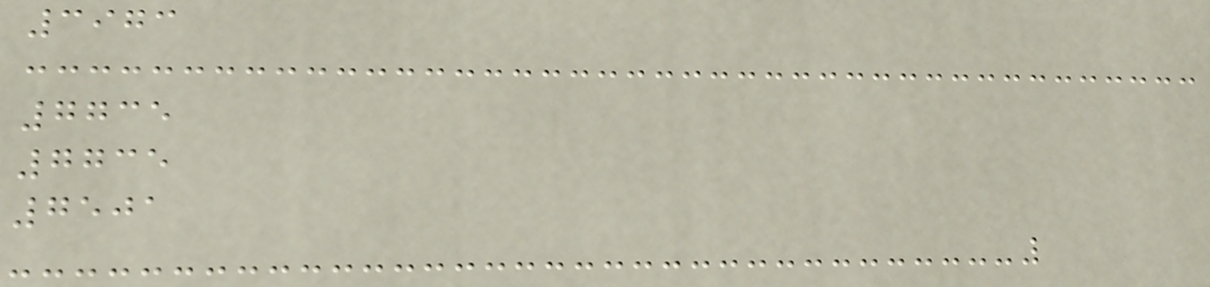3973
7735
7735
7501
